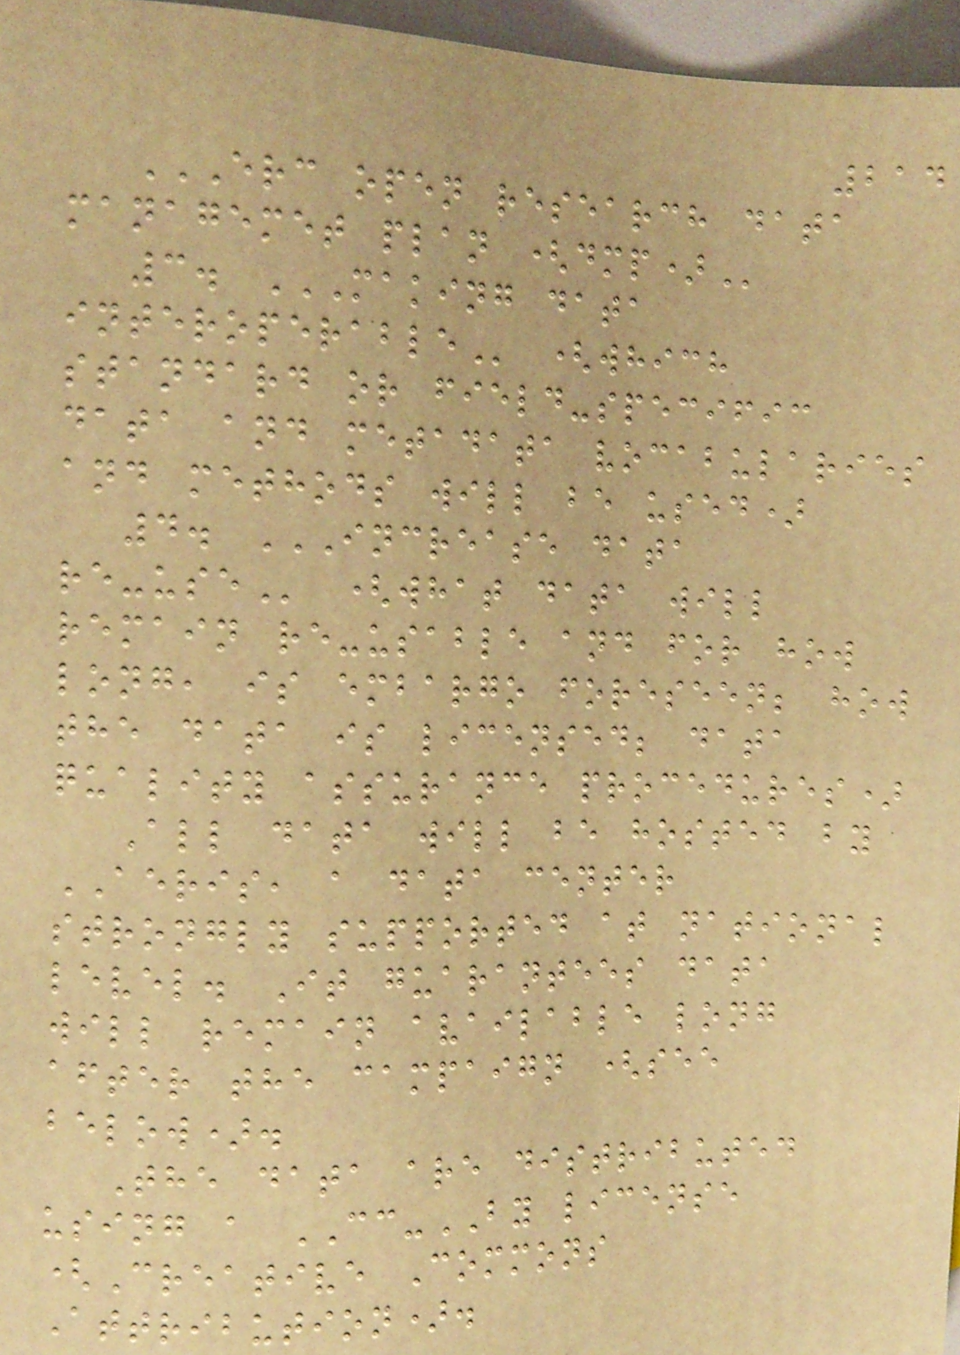214
ERC OPEN RESEARCH DATA
MANAGEMET PLAN (DMP)
3. MAKING DATA
INTEROPERABLE (which
standard or field-specific
data and metadata vocabularies
and methods will be used)
4. INCREASE DATA
RE-USE (what data will
remain re-usable and for how
long, is embargo foreseen; how
the data is licensed; data
quality assurance procedures)
All data will be hosted by
AERIS, a data center
strongly supported at national
level. It guarantees data
will remain available long
after the campaign (see
below).
The data are distributed
using a CC-BY license
(Creative Commons
Attribution).
